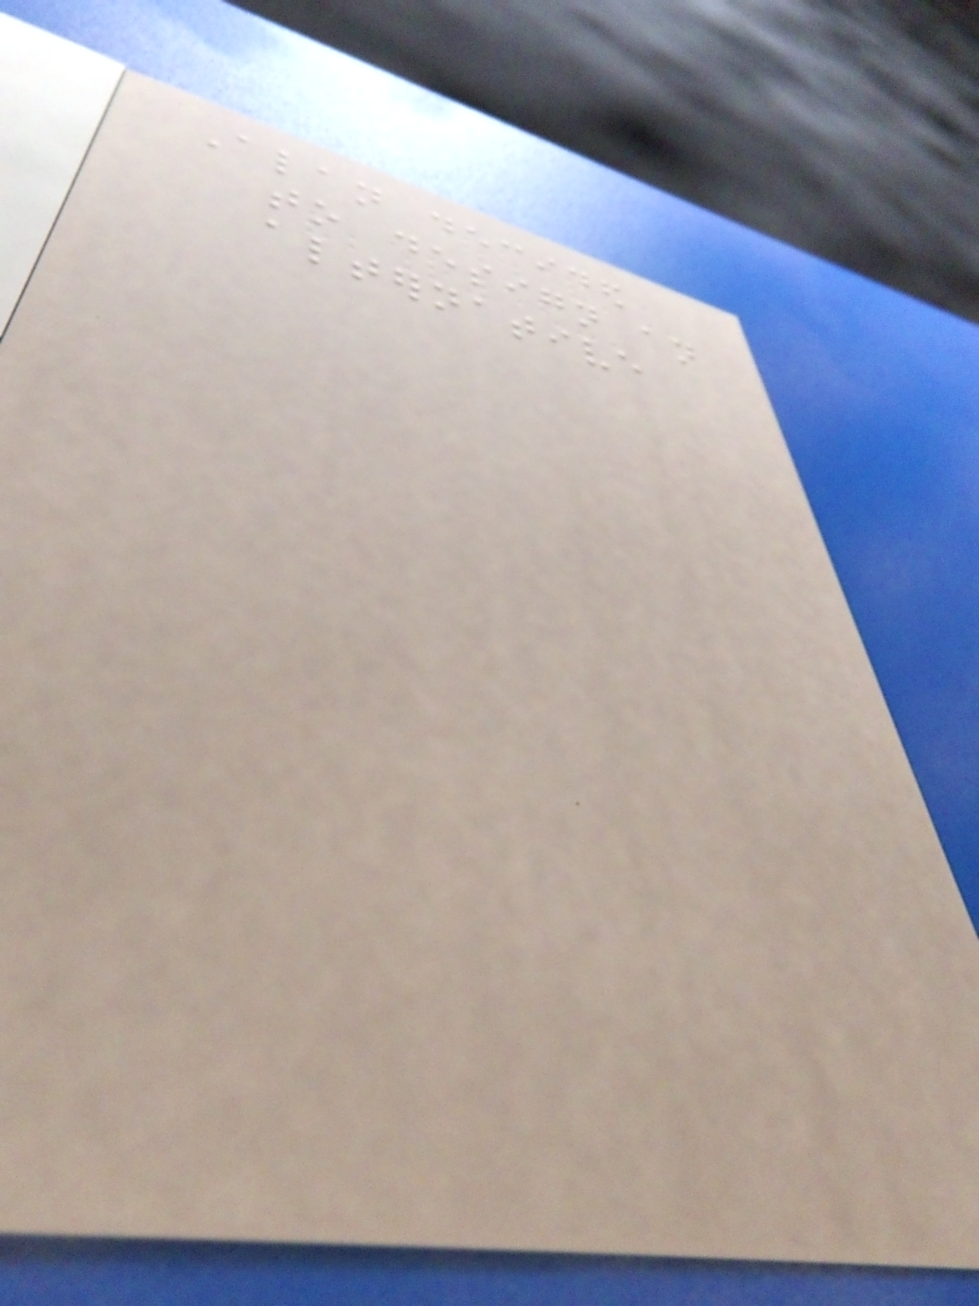Alan decided
to design an
alternative
